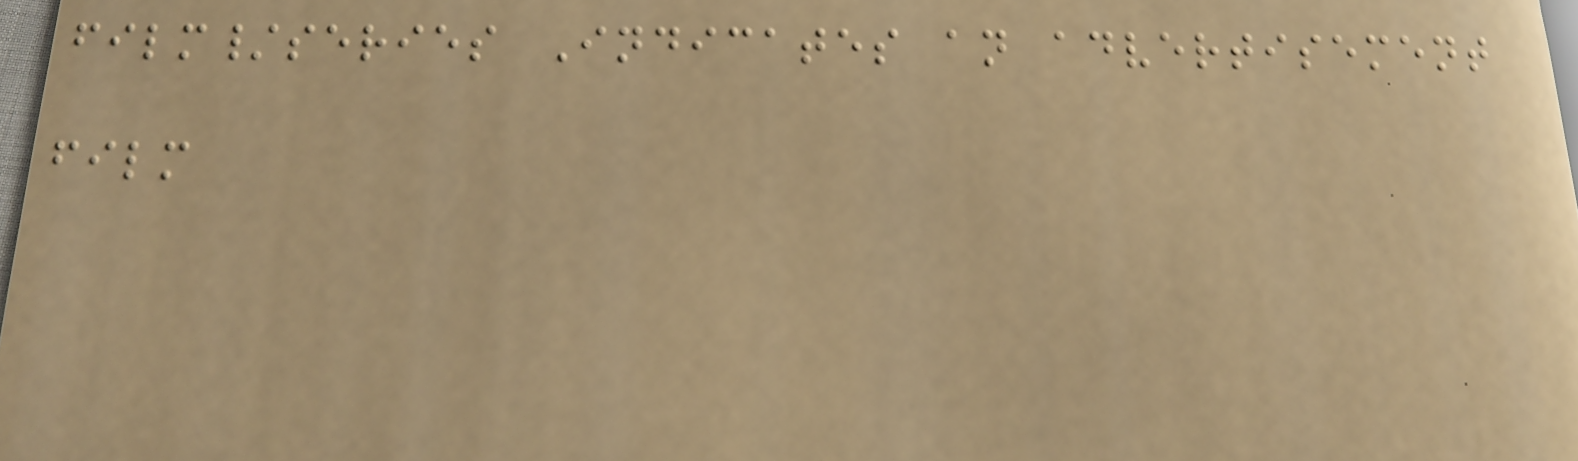film/series Indicates an advertisement
film
